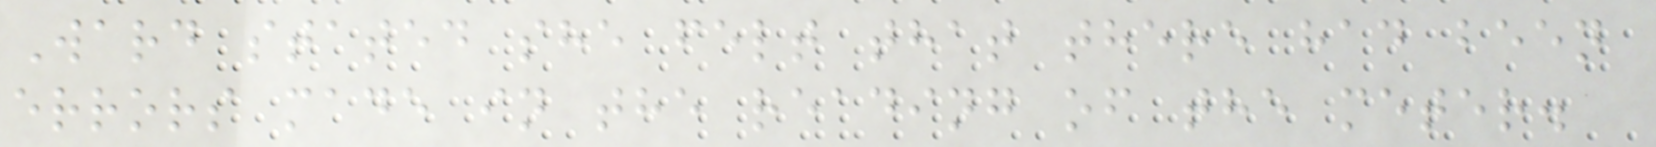Ward stated she felt that there had been
errors made in the reading of the meter.
